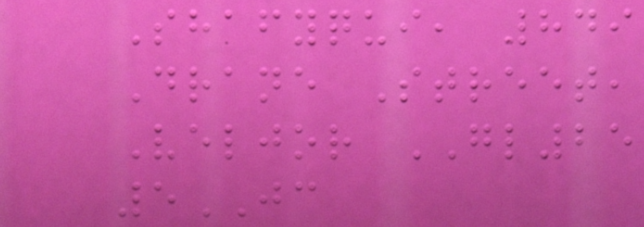Shafyqui, 849
Drane Street,
Veljor GL25
5JC
